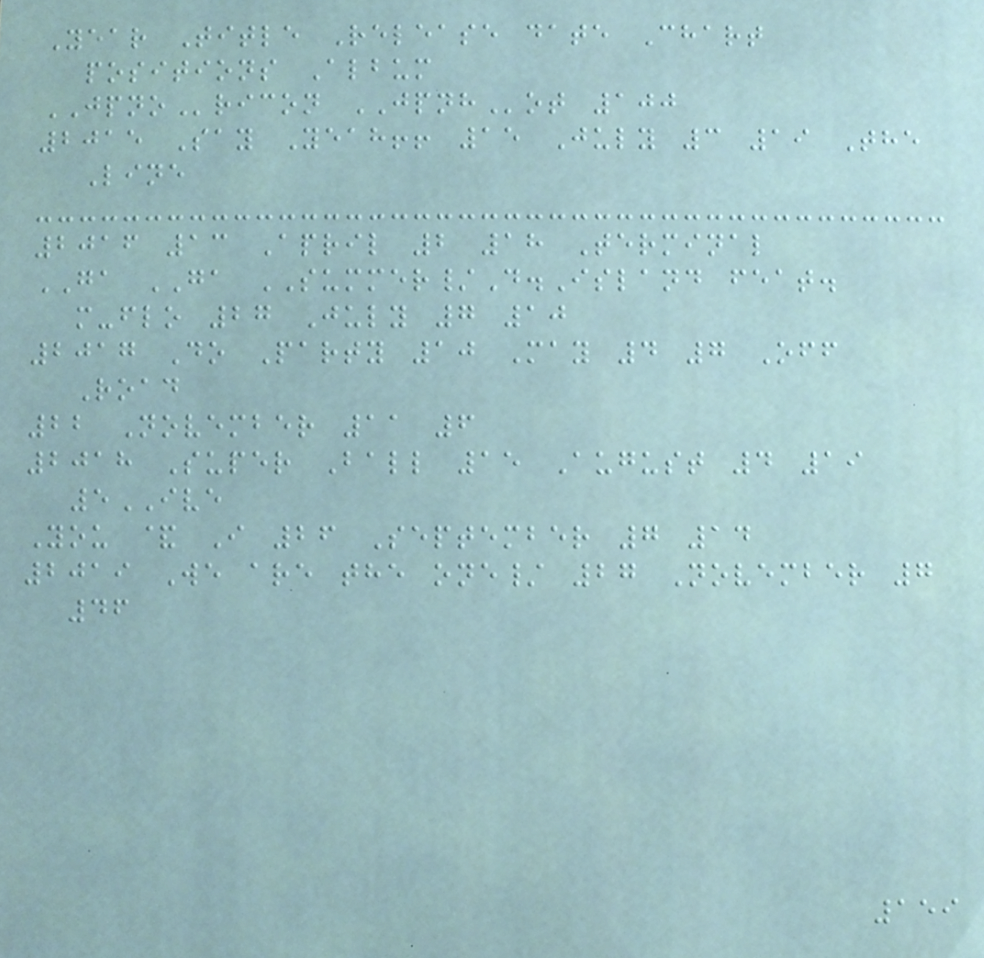Year Title Release date Chart
positions Album
JPNOricon JPNHot 100
2015 Say Yeah!! 15 July 3 19 The
Line
2016 13 April 2 18 Terminal
GA GA SUMMER/D.Island feat.
m-flo 27 July 7 10
2017 Do Party 10 May 4 7 Off
Road
22 November 11 6
2018 Super Ball 15 August 4 19
5IVE
You & I 26 September 7 14
2019 We are the one/ 27 November 7
46
159
